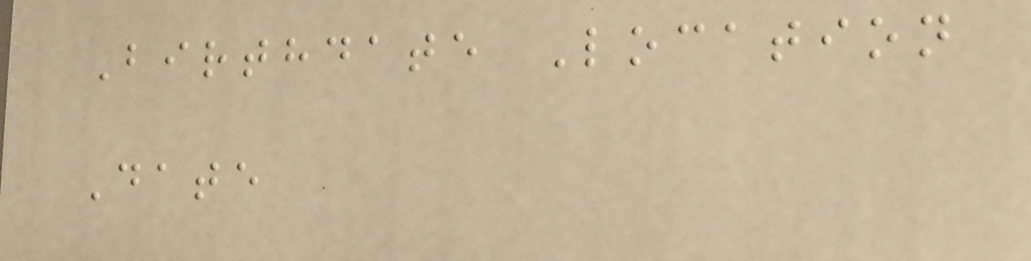Birthdate Location
Date
